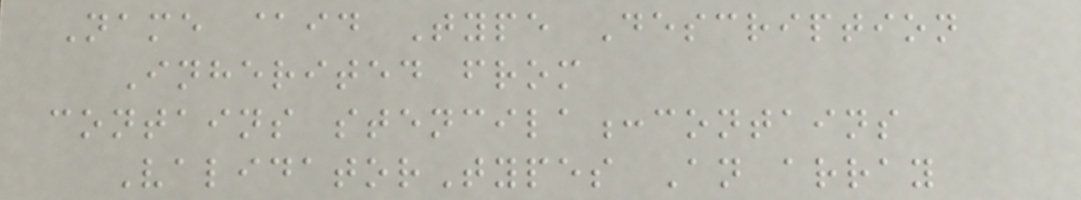Name @id Type Description
Inherited from
contains stencila:contains
ValidatorTypes An array
